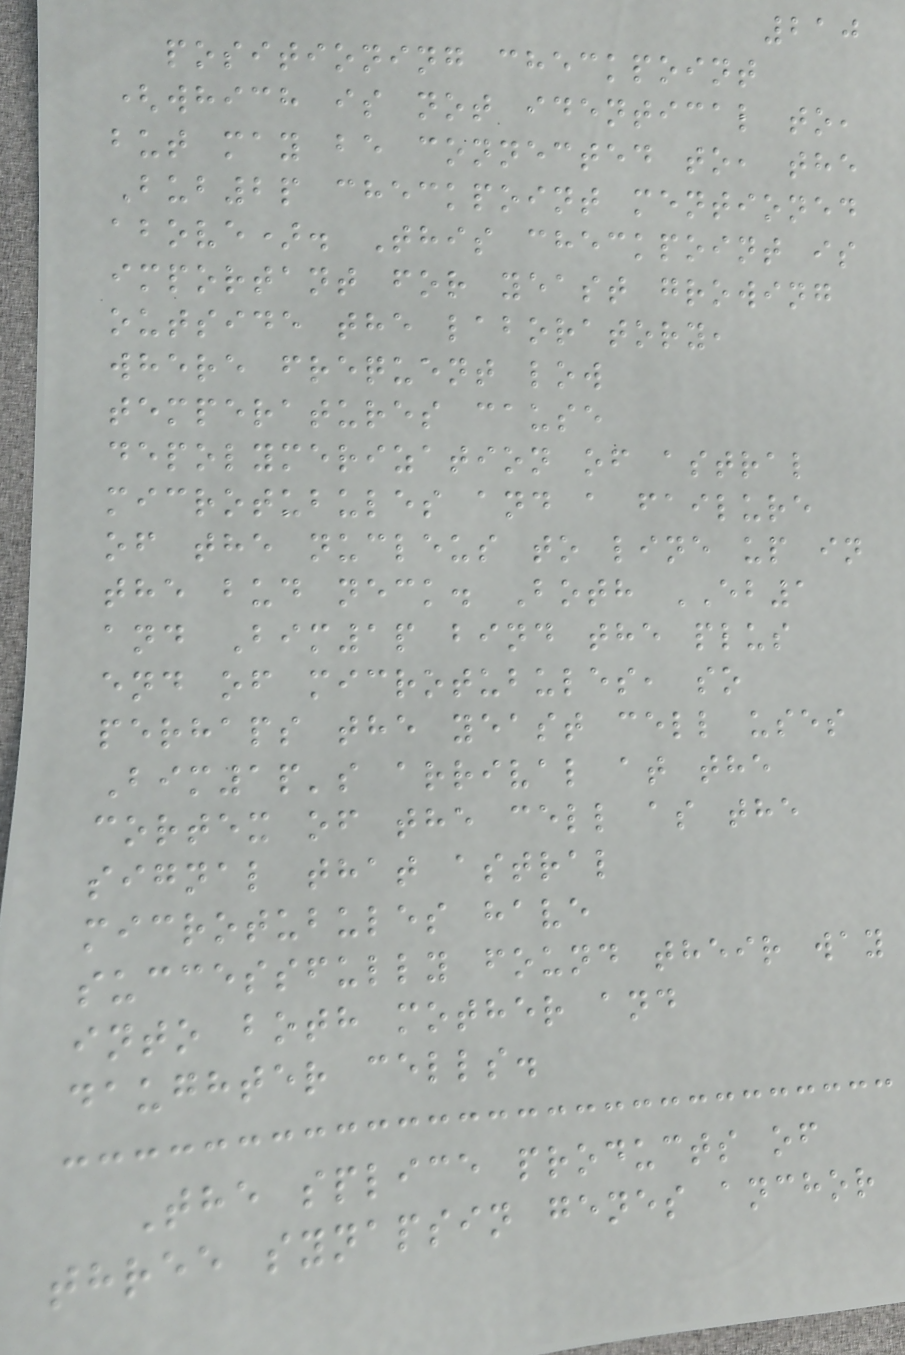210
positioning checkpoint
(which is not identical to,
but may be connected to, the
Bub2p checkpoint mentioned
above). This checkpoint is
important for yeast growing
outside the laboratory,
where frequent low
temperatures cause
depolymerization of astral
microtubules and a failure
of the nucleus to line up in
the bud neck. Both EB1
and Bim1p bind the plus
end of microtubules, so
perhaps the yeast cell uses
Bim1p's arrival at the
cortex of the cell as the
signal that astral
microtubules have
successfully found their way
into both mother and
daughter cells.
The splice products of
three synapsin genes anchor
